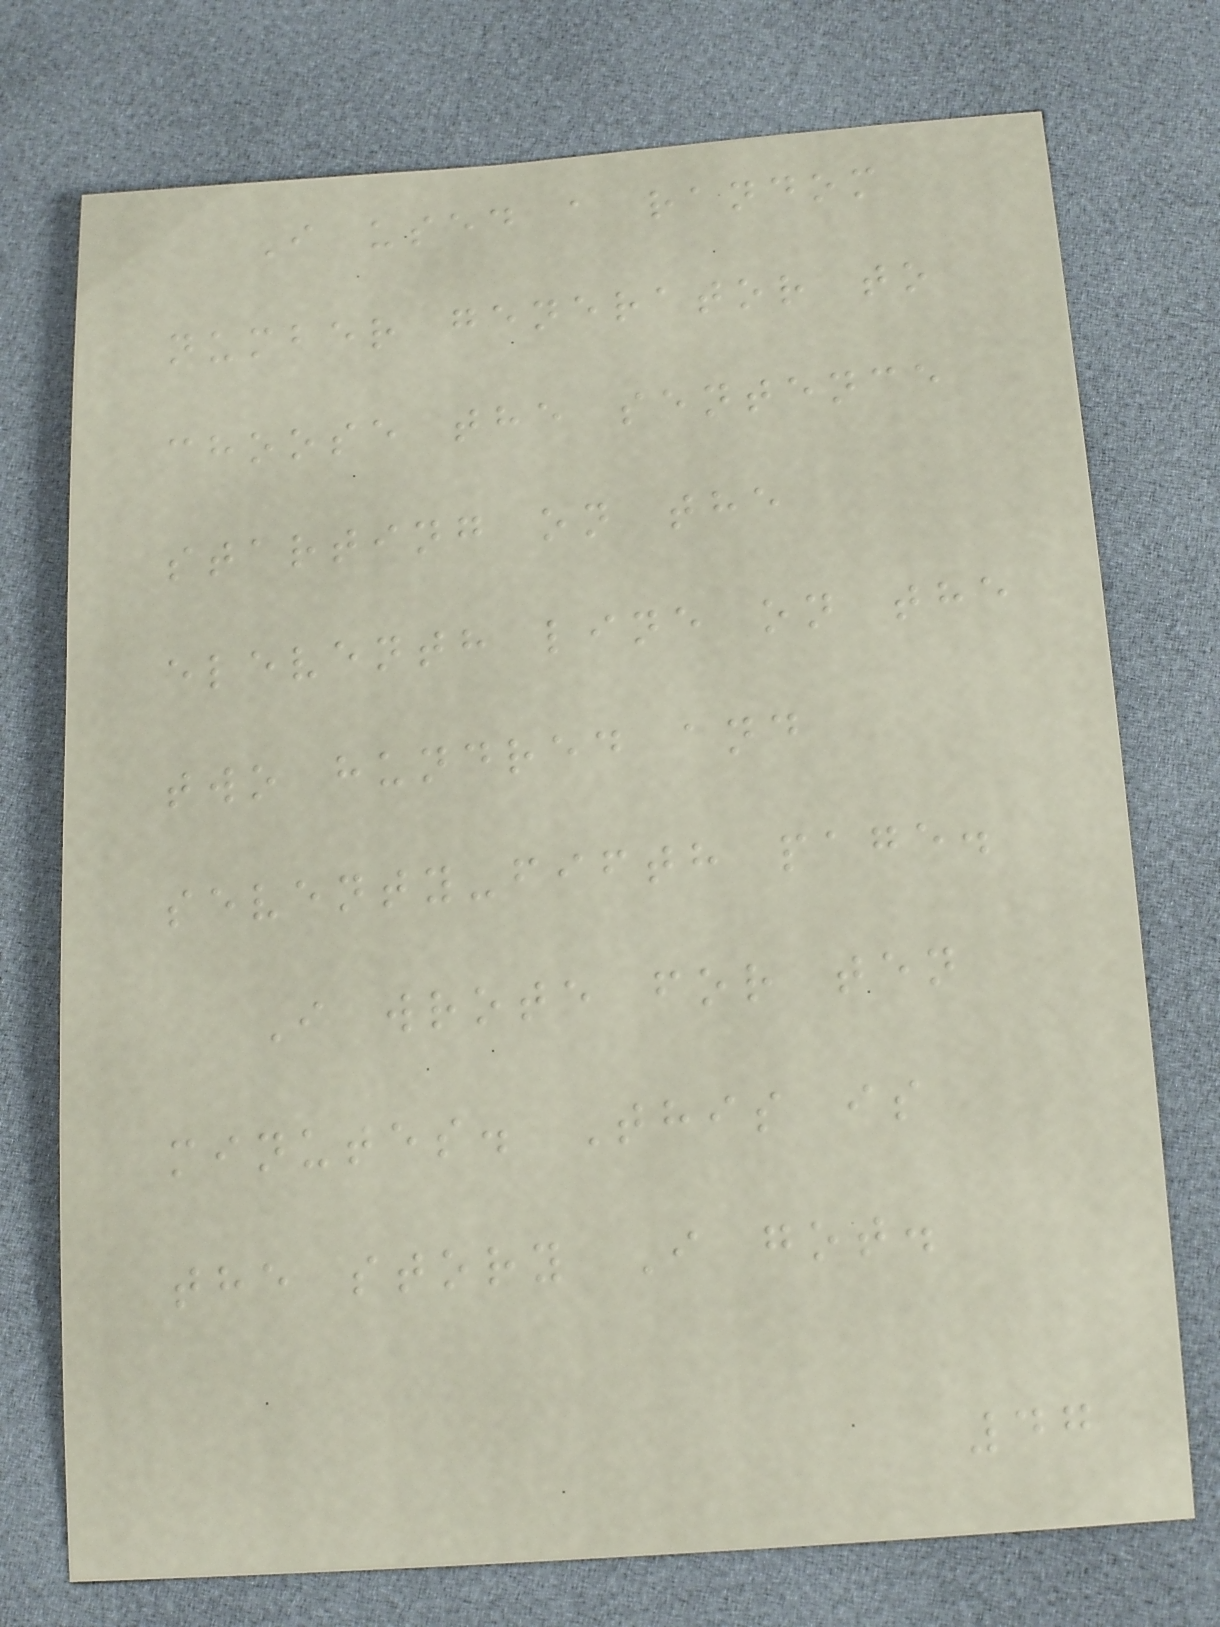I used a random
number generator to
choose the sentence
starting on the
eleventh line on the
two hundred and
seventy-fifth page.
I wrote for ten
minutes. This is
the story I got.
47
